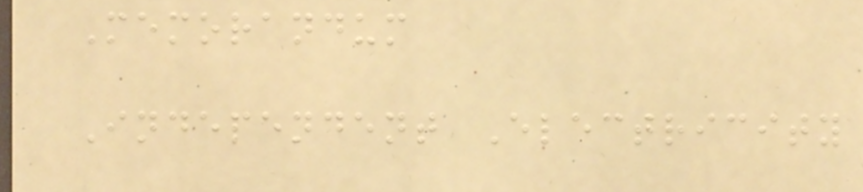Memorandum
Independent Electricity
